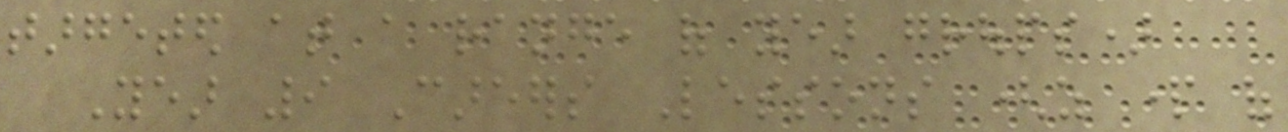targeted at a range of year groups)
Year 9 Careers Lessons (as part of
